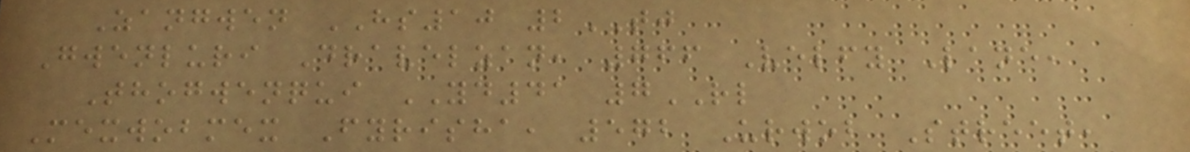Zangwen HS10 2TJ
Gwenluri Dravelzan, 766 Velfy Lane,
Thogwenqui YD41 7RL
Mexwobmex Fyrisha, 572 Urwob Street,
